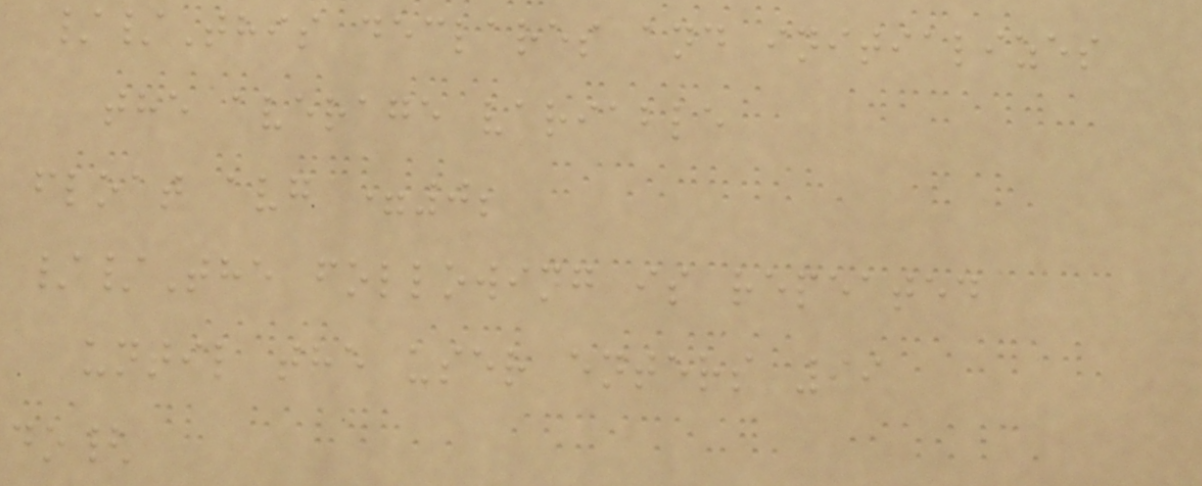//This declares and initializes
the average variable
float avg =0;
//The following is repeated
until the user enters 99
do{
